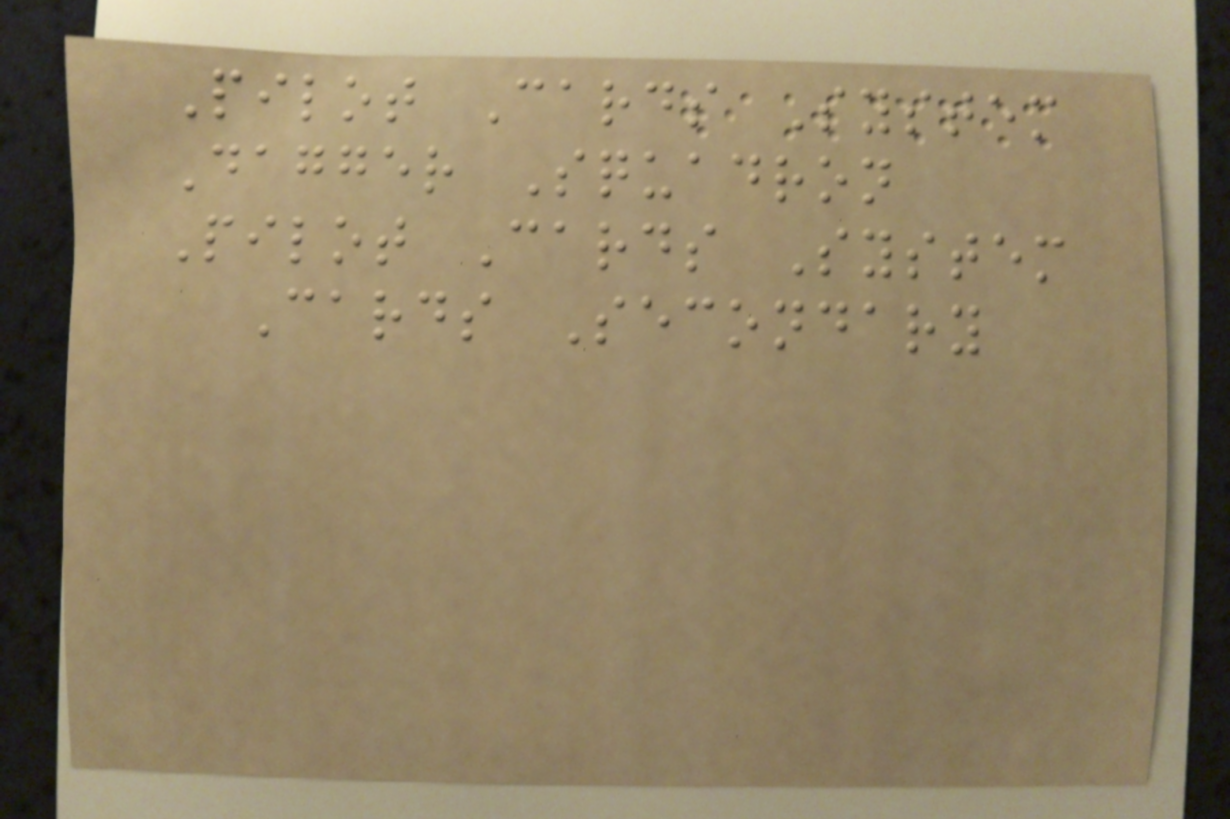Pilot Cards System
Dagger Squadron
Pilot Cards System
Cards Secondary
